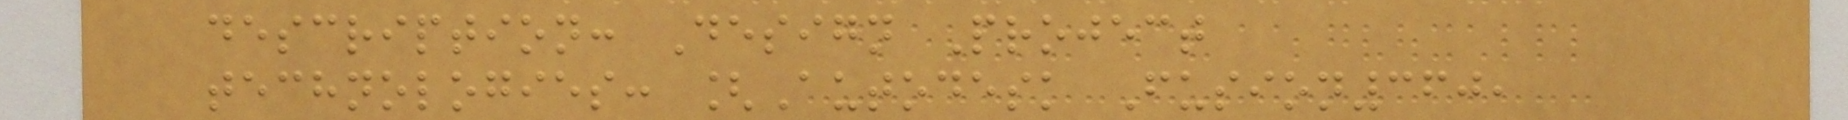description: Design Project
technologies: [Autodesk Fusion360,
